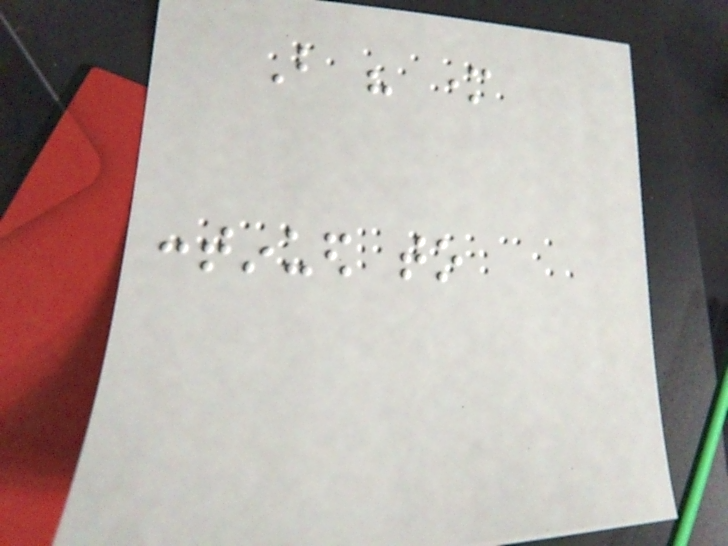But his mother
continued to
